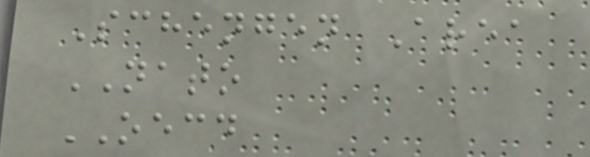Schengen Area
NATO
OECD
